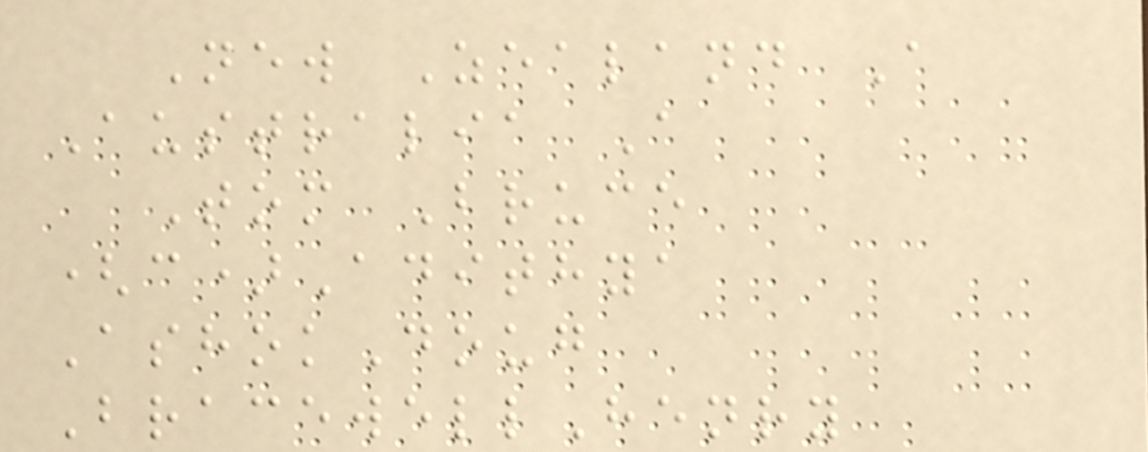New Zealand A
Australia A
Tom Bruce
(c)Adithya
AshokDoug
BracewellHenry
